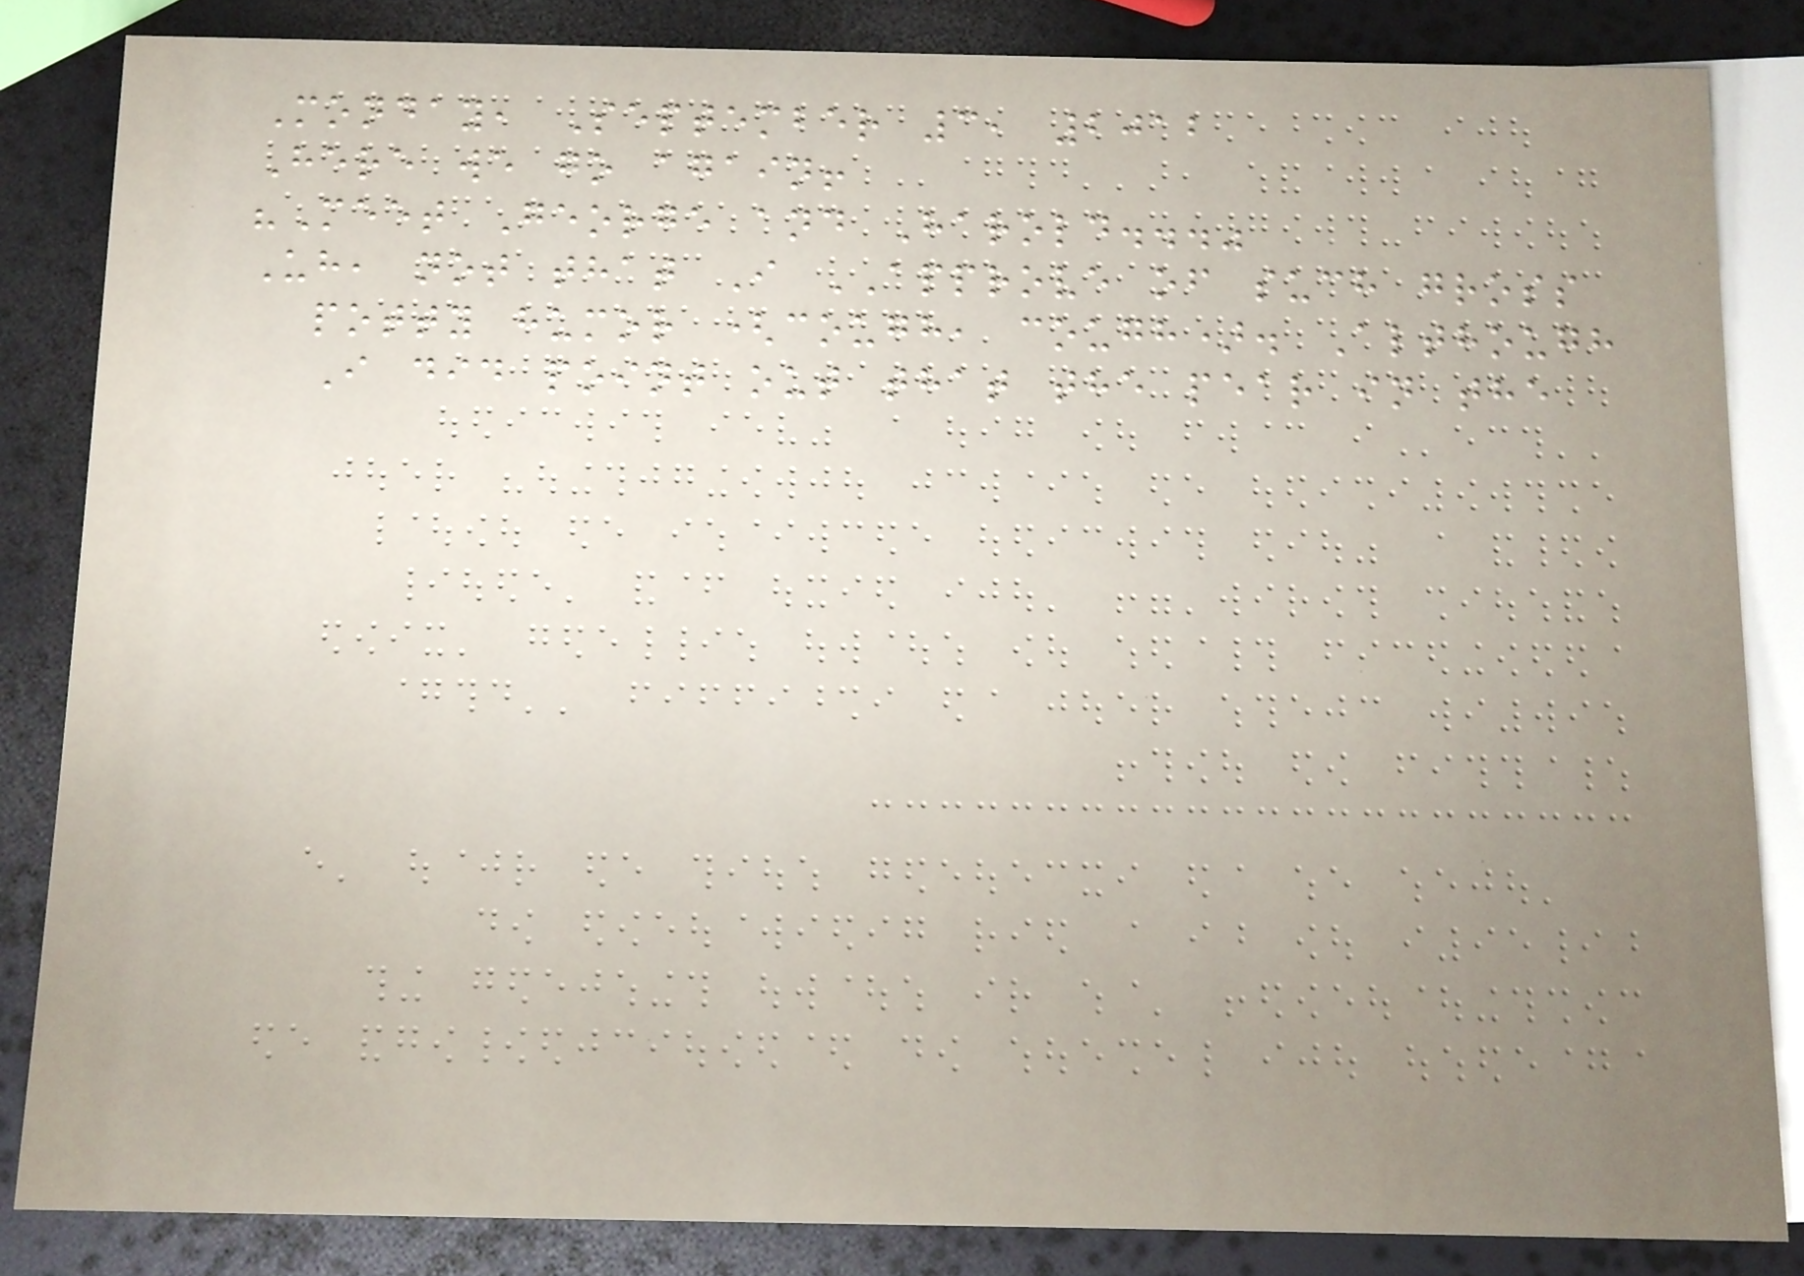Monday, September 3, 2012
Here we go again!
"Meet George and Harold..."
Uh, not that I APPROVE of such gross
potty humor (cough, cough). Although
I did point out that the pear in the
